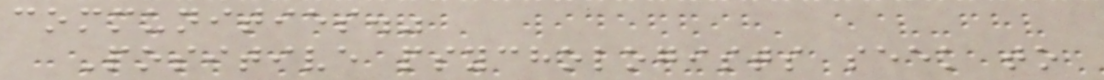communities."
Positive psychologists seek to
